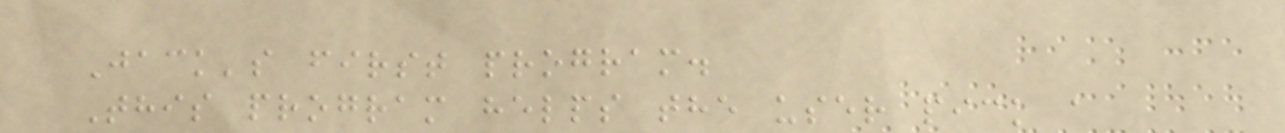Jack's first program.
This program helps the user pick a
